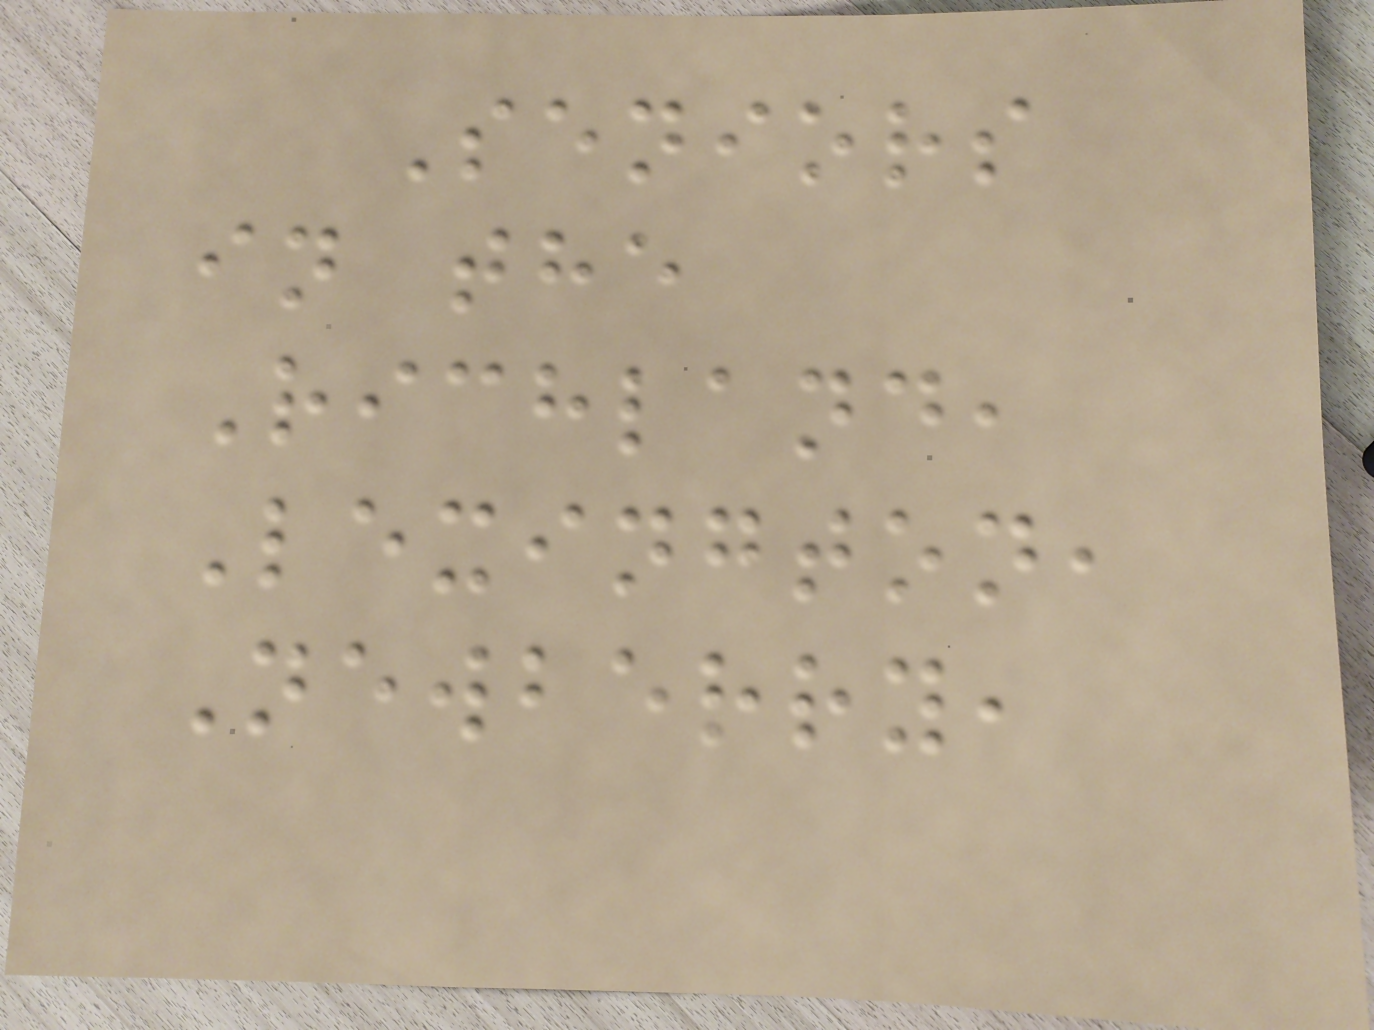Seniors
in the
Richland,
Lexington,
Newberry,
